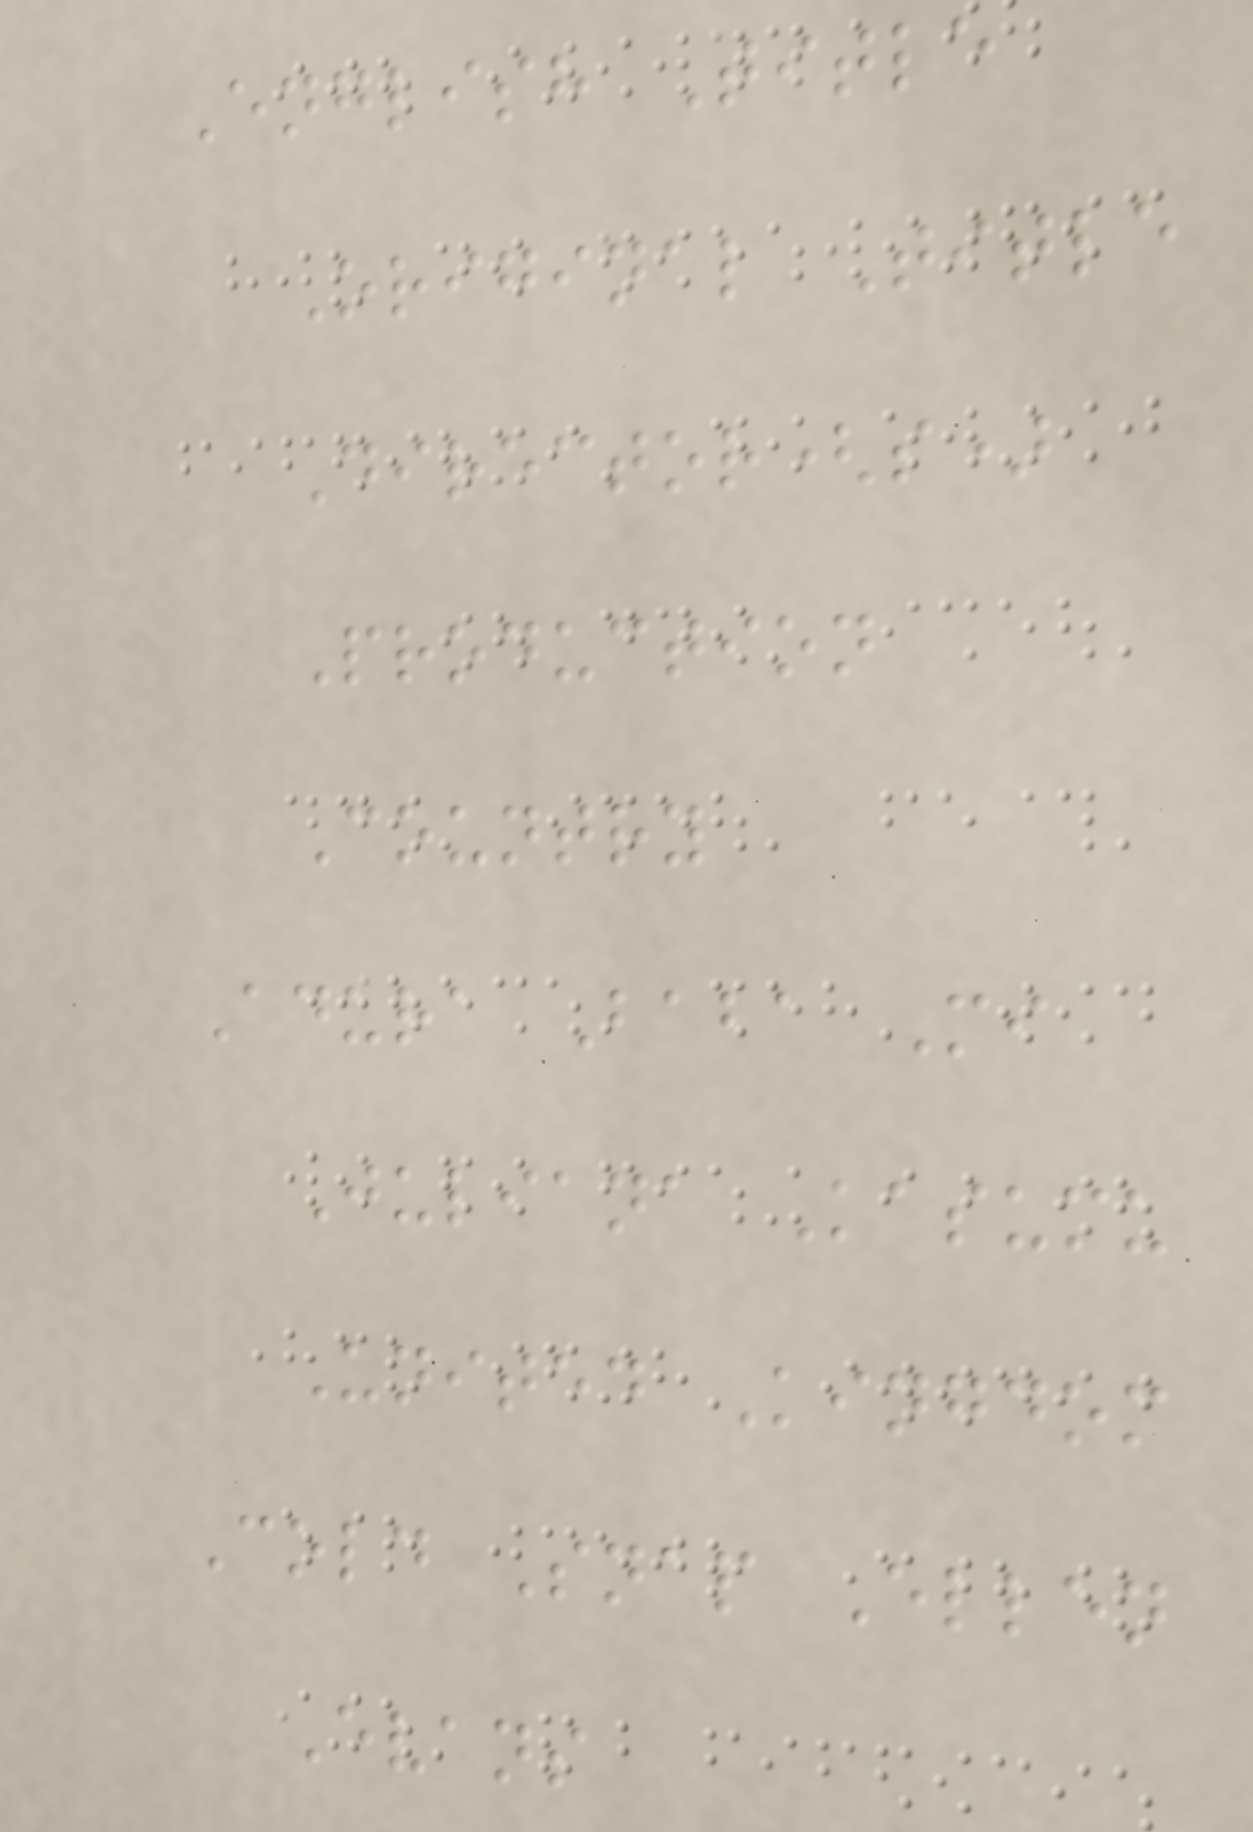English Title
Original Title
Director(s)
Production
Country
Adura Baba Mi
Juliana Kasumu
United Kingdom
Cold Snap Ellen
Evans
